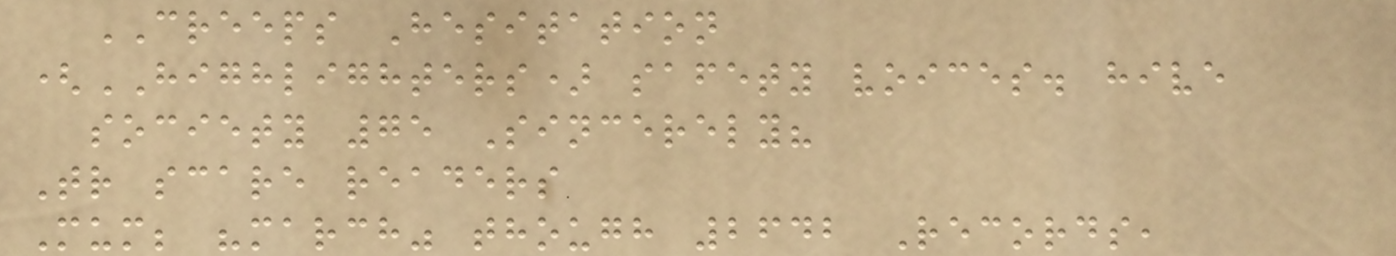CREEPS Hesitation
(HIGHLIGHTERS) safety voices. hive
society 75 Sincerely?
Tr scare readers
Mum; "march" though 2642 Records,
